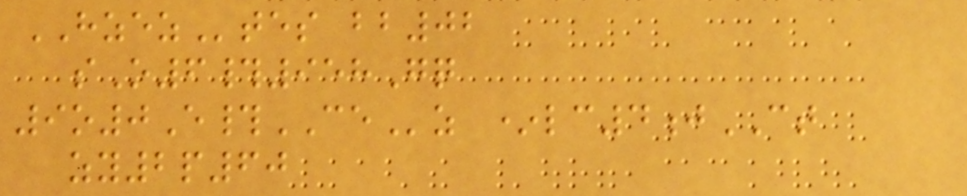HZEZtes bb02
sO6#958Gq
9o0E#CEz *lc4jCT
zy2p60
